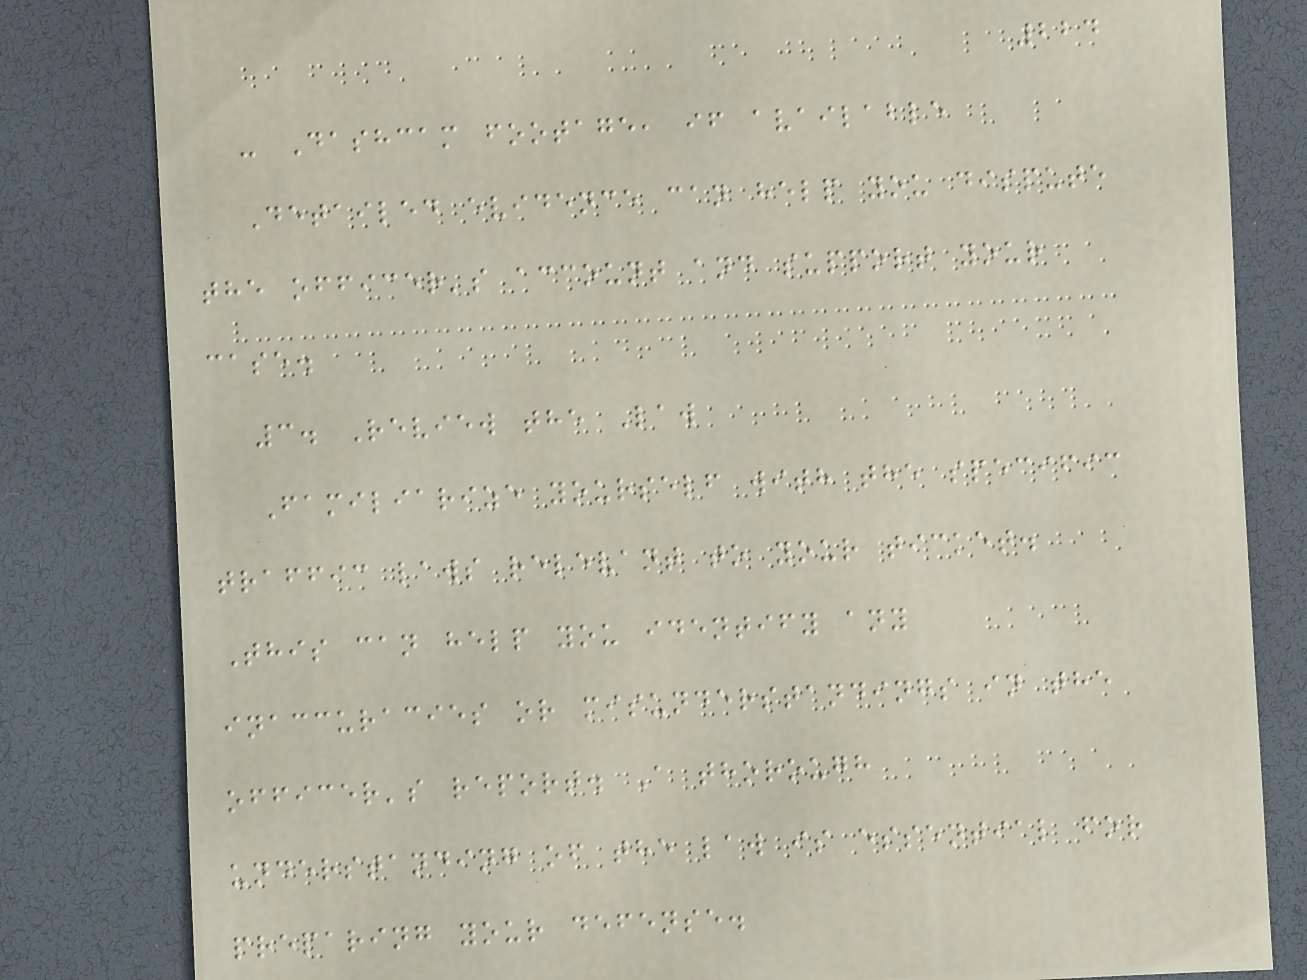224
- Dashcam footage, if available
Detailed evidence can help you dispute
the officer's account and support your
case.
3. Review the Law
Familiarize yourself with the specific
traffic laws relevant to your ticket.
This can help you identify any
inaccuracies or misunderstandings in the
officer's report. A thorough
understanding of the law is essential for
preparing your defense.
